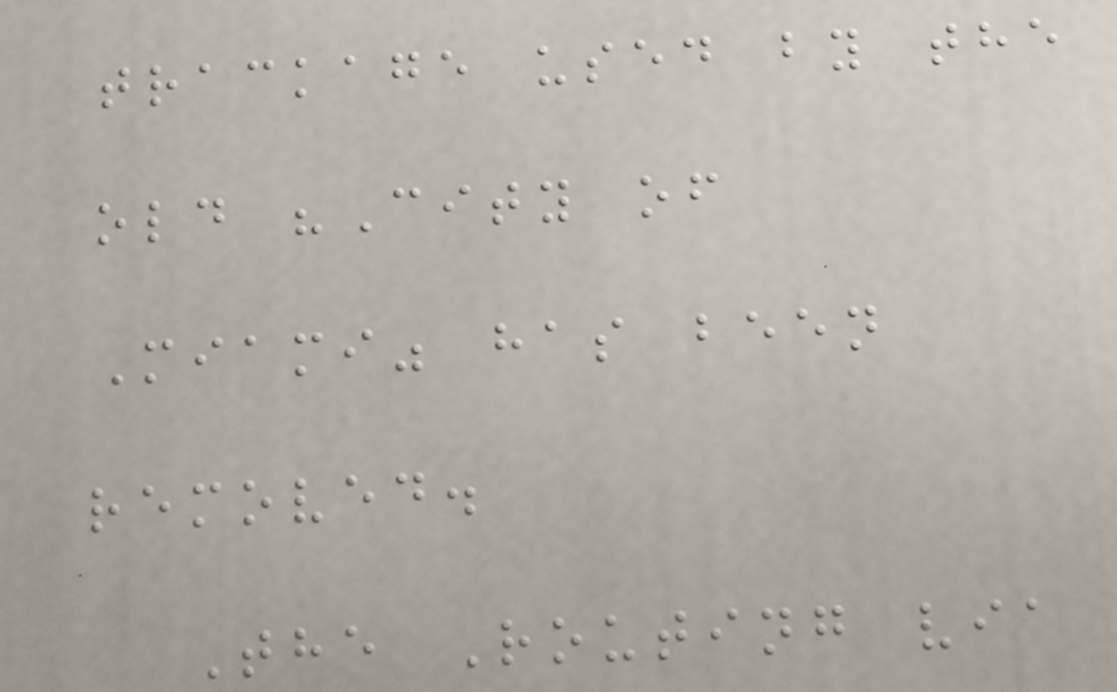trackage used by the
old "City of
Miami" has been
removed.
The Routing via
